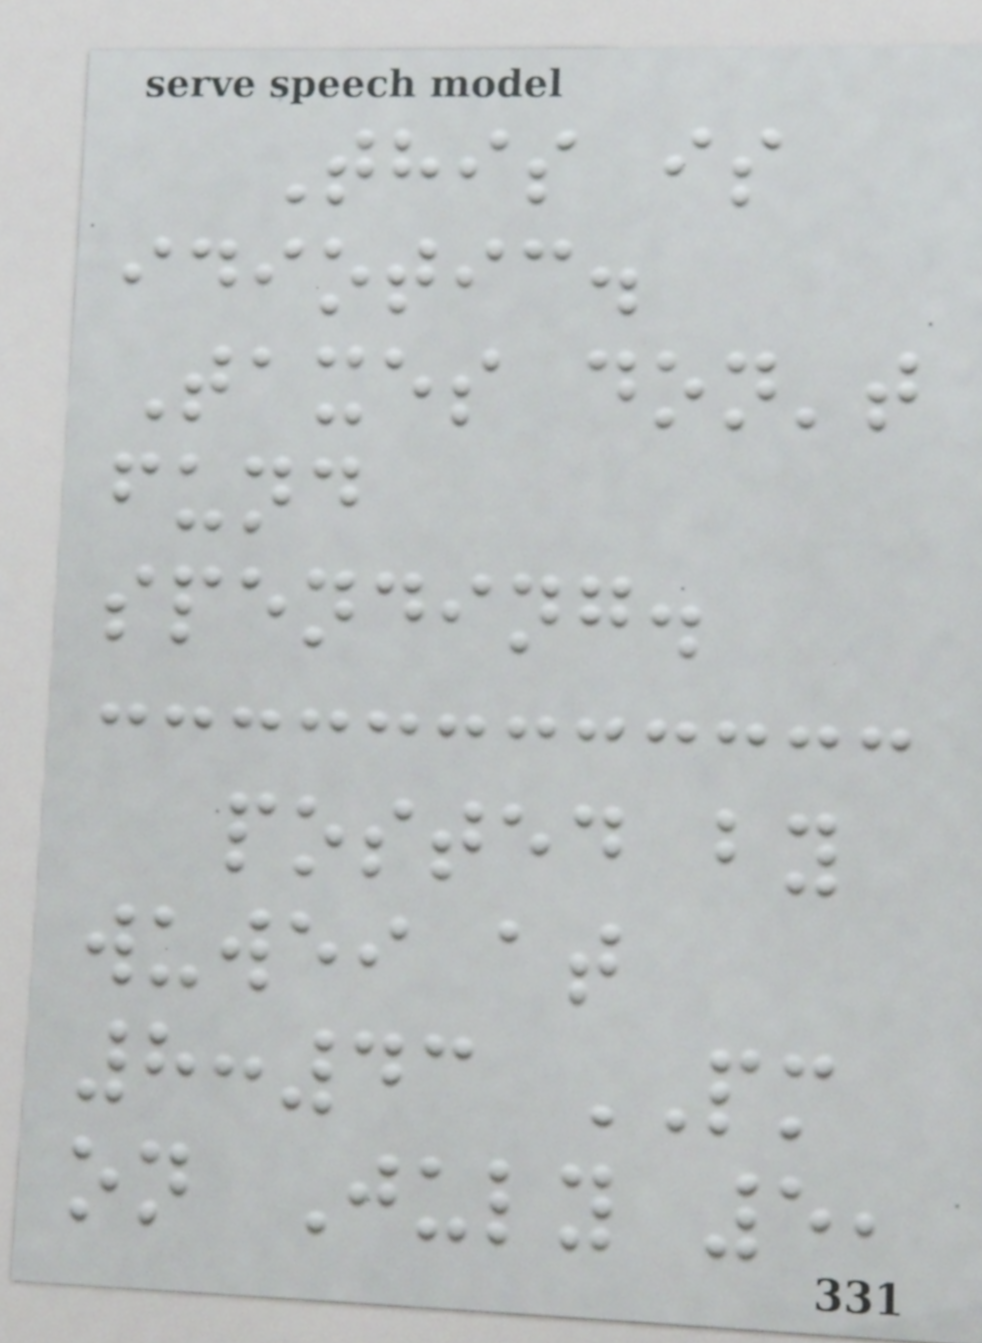This is
idiotic.
Taxes don't
fund
spending.
posted by
wuwei at
8:43 PM
on July 5,
